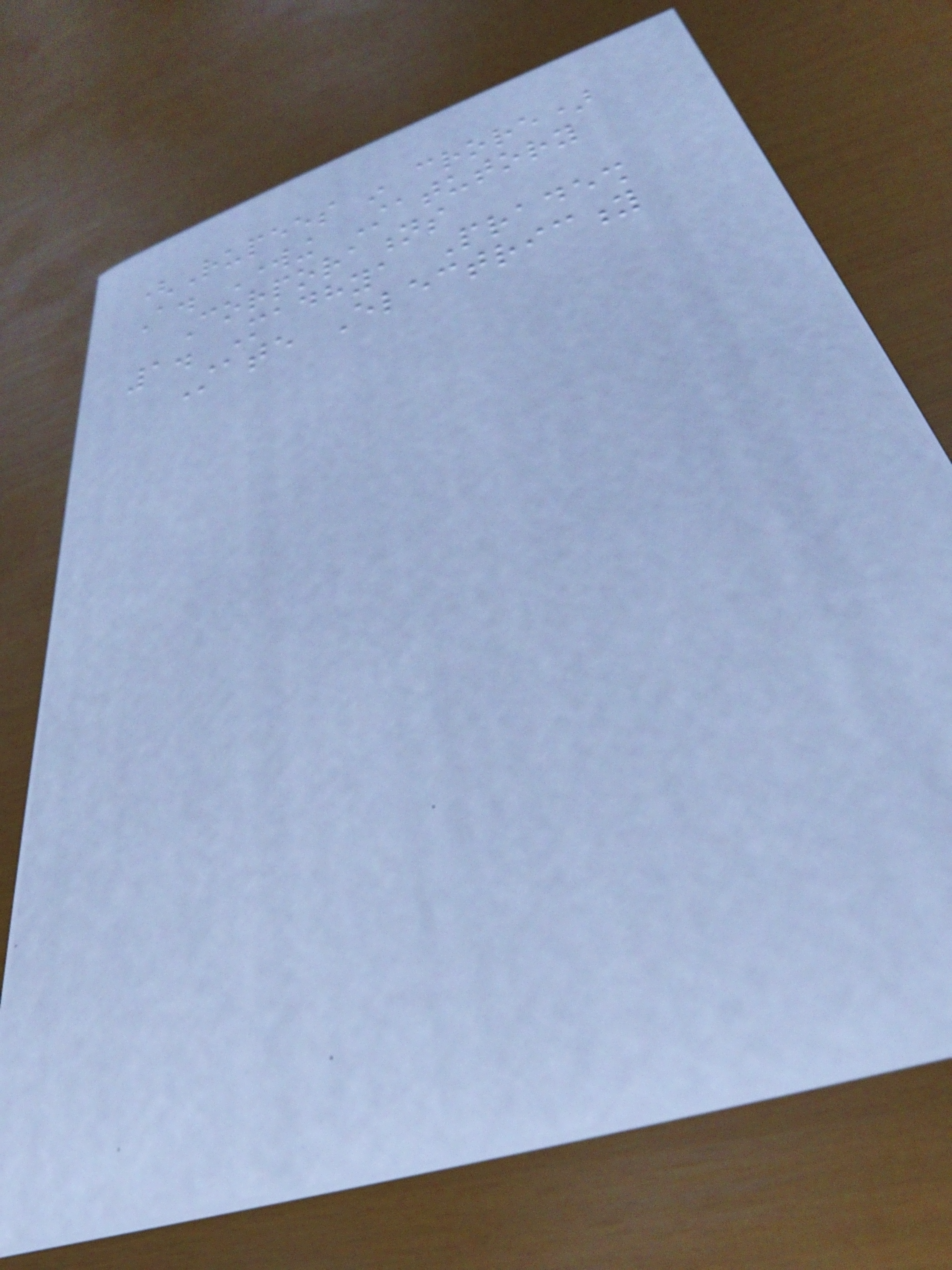(Rupees in crore)
A. Working Statutory
Corporations
1. Madhya Pradesh
State Electricity
